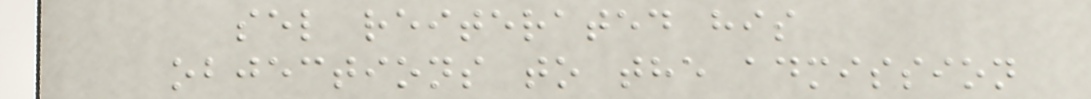sel reiterated his
objections to the admission
